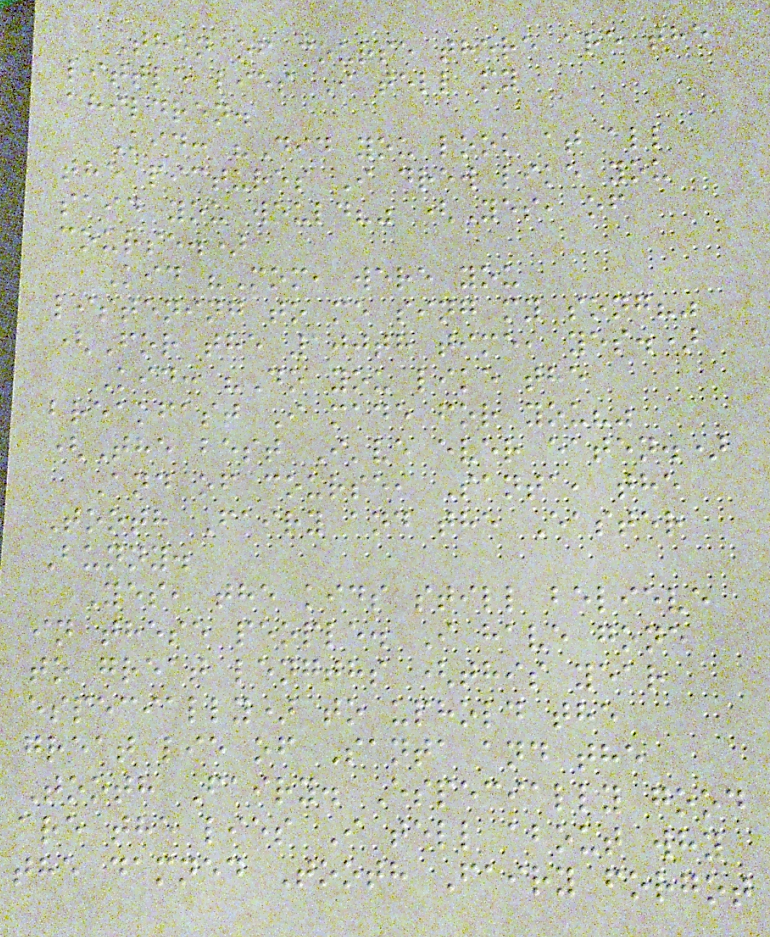Then of course there are the
little lies I tell my
children.
Kid: "Did you look at all
the pictures I drew like you
said you would?" (Yes, of
course.)
Kid "Mom, were you
listening to me sing my song?"
(For the 100th time, yes.)
Kid: "Do you like the
breakfast I made for you?"
(The best I've ever eaten.)
And of course, Santa, the
Tooth Fairy and the Easter
Bunny.
Yes, the kids still believe
in these people. I have gone
to great lengths (this year
especially) to uphold the
great lie of Santa and the
Tooth Fairy. Especially good
are the lies I tell about why
the damned Tooth Fairy forgot
